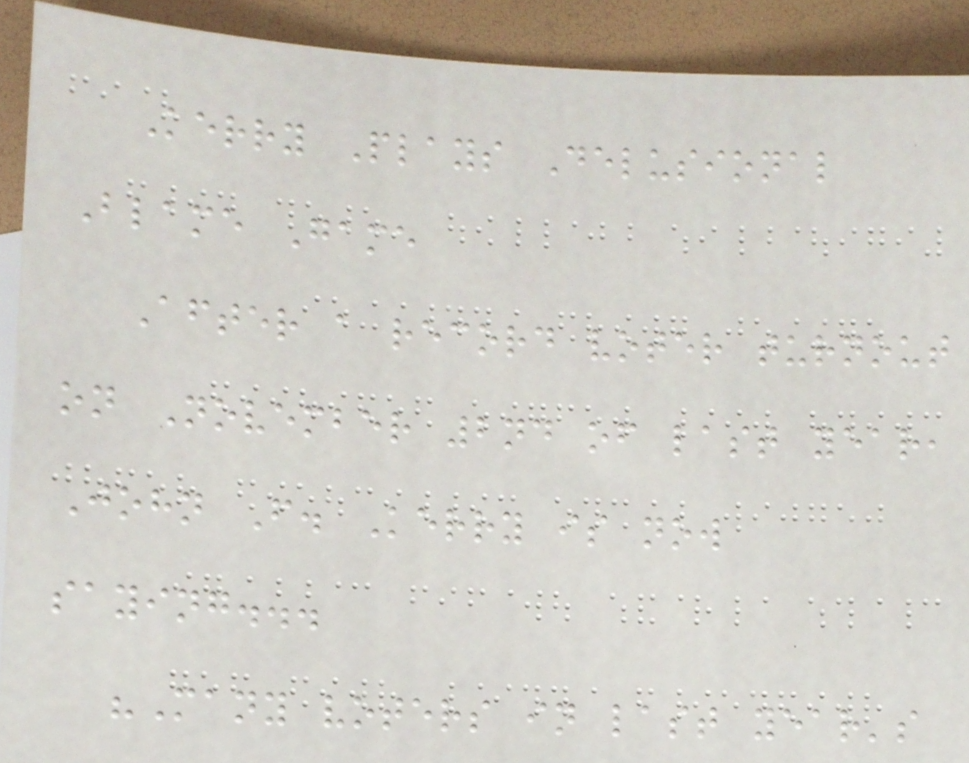Kerry Plays Delusional
Blame Game
After a record voter turnout
on November 2nd of last year,
John F. Kerry is now
saying...
"Many voters in last year's
